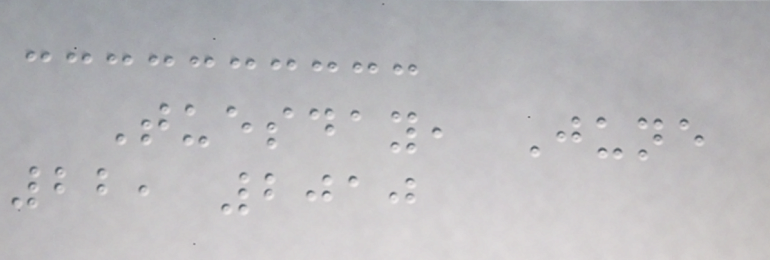Tuesday, June
22, 2010
